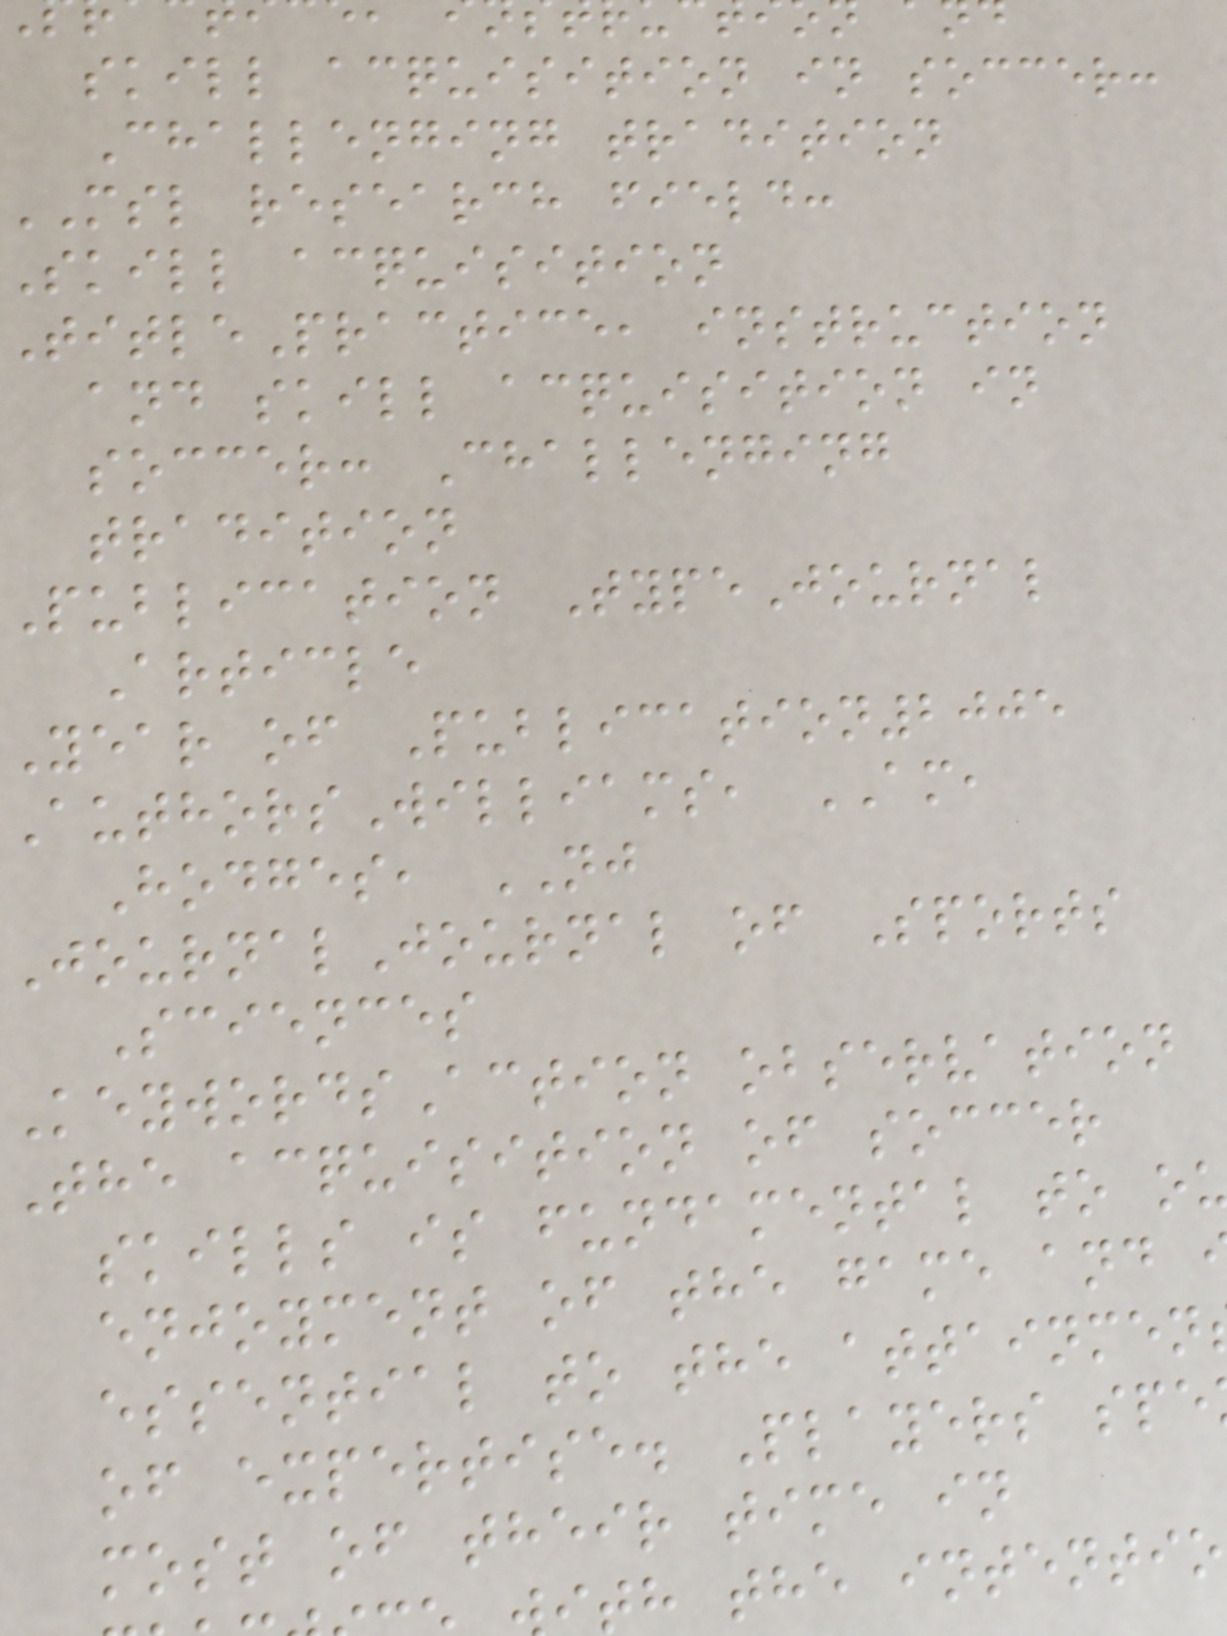skill acquisition in soccer:
Challenging tradition
MSL research field:
Skill acquisition
TitlePractice, instruction
and skill acquisition in
soccer: Challenging
tradition
Publication TypeJournal
Article
Year of Publication2005
AuthorsWilliams, AM,
Hodges, NJ
JournalJournal of Sports
Sciences
KeywordsAction observation
The acquisition of soccer
skills is fundamental to o
enjoyment of the game and
essential to the attainmen
of expertise. Players spe
most of their time in
th the intentio
